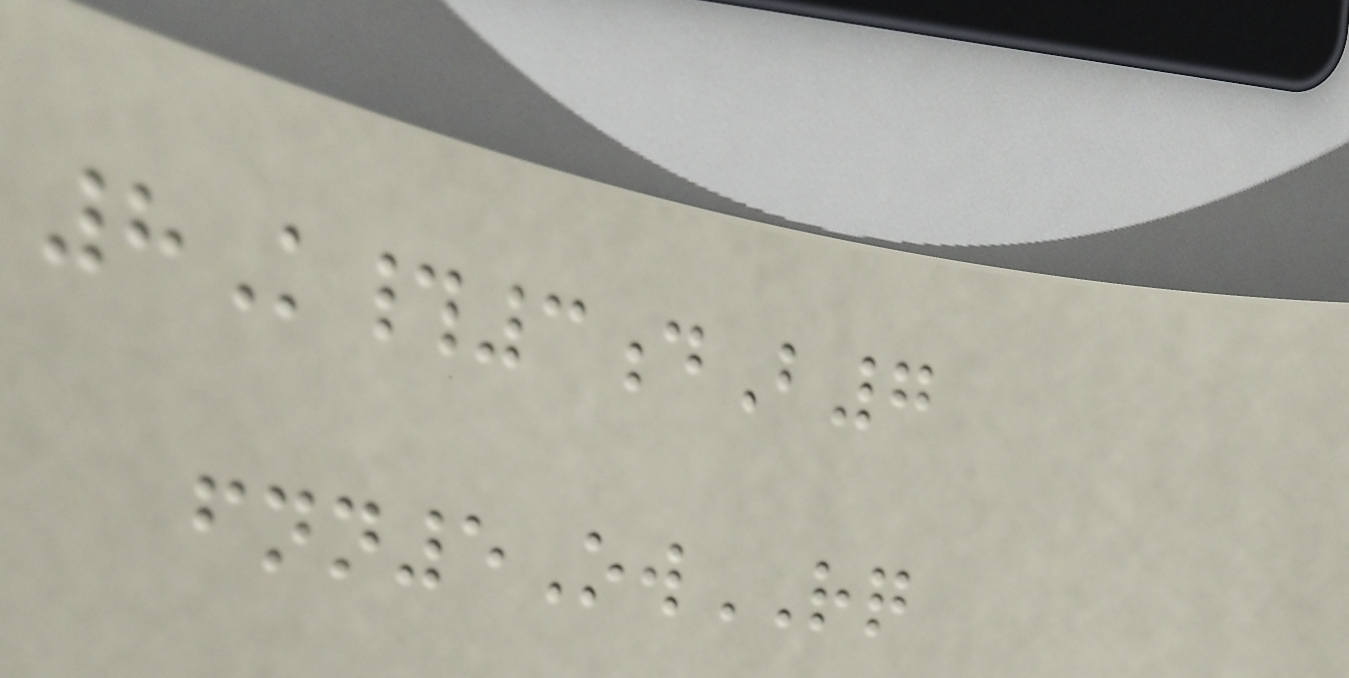8K#3dB7
fnn5OwRQ
